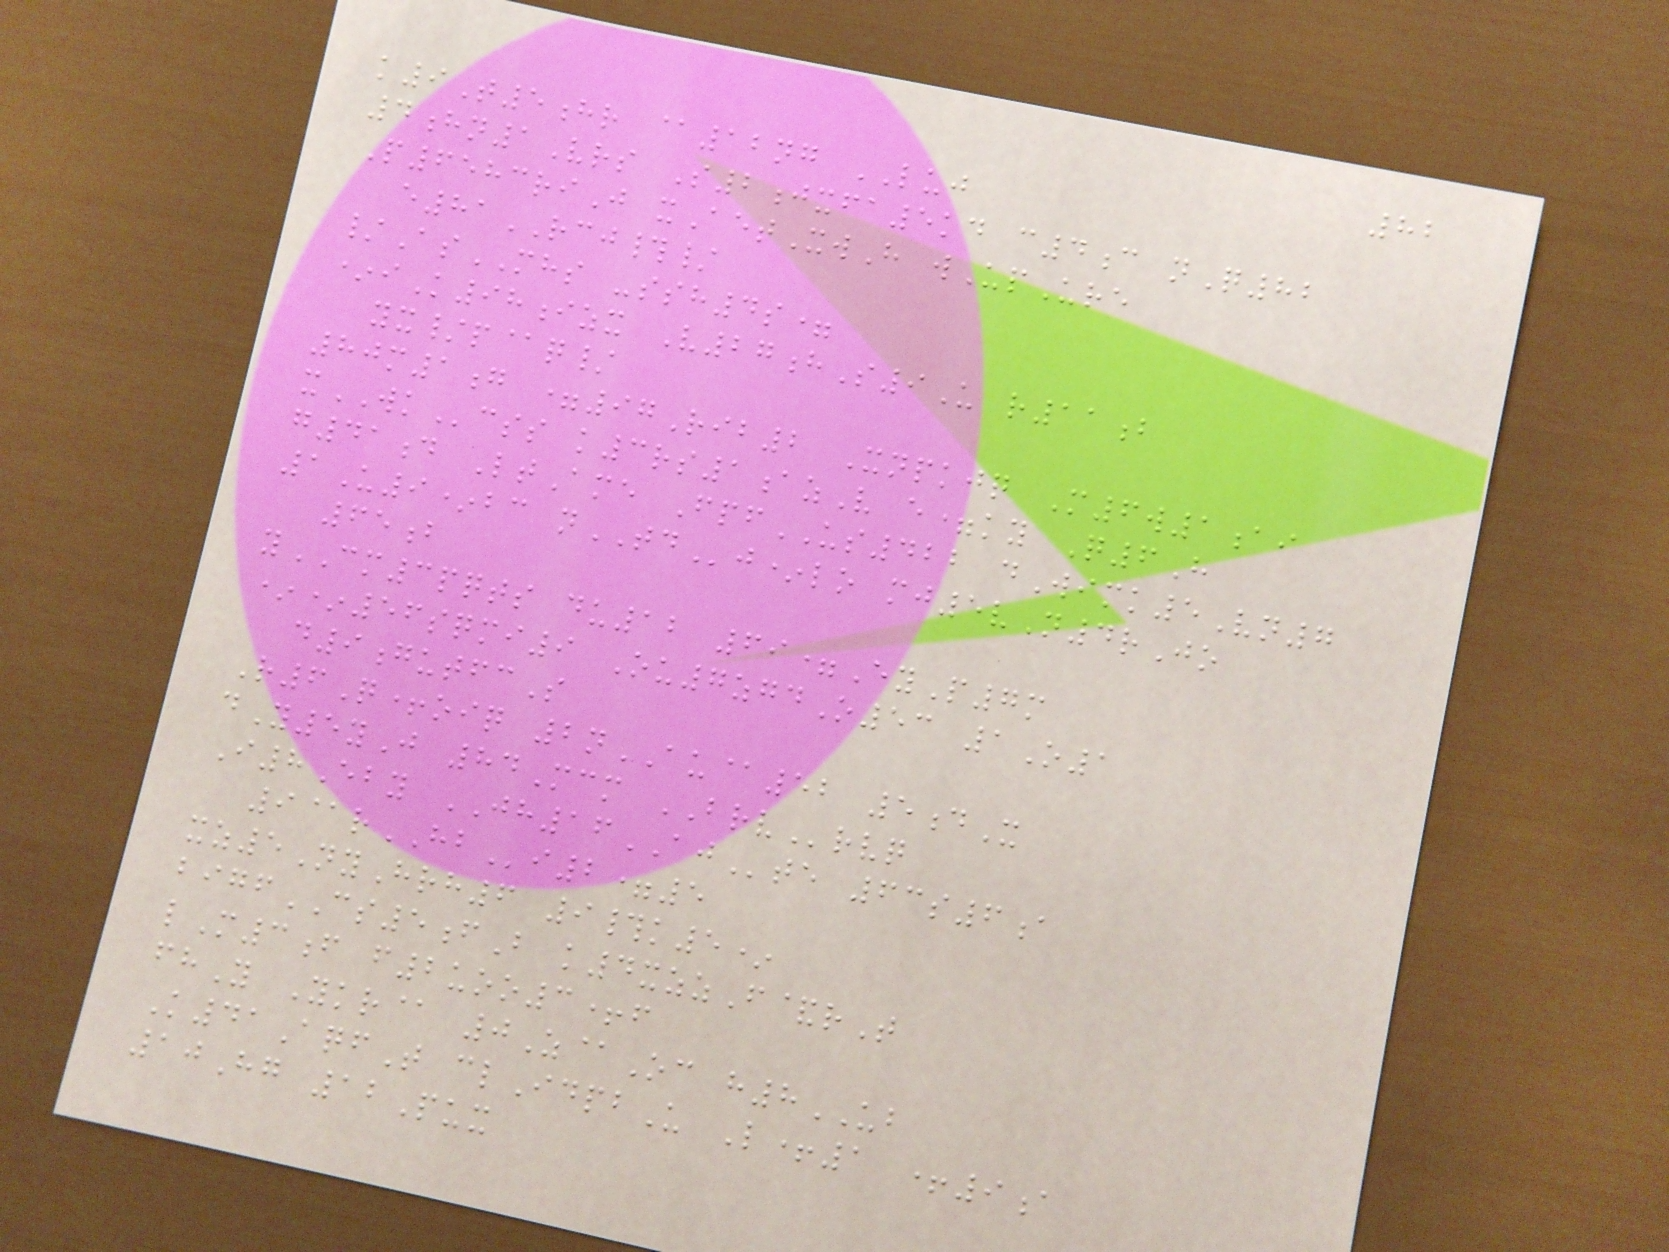82
k9T5hr @12ng LUJ
4hn1Vrs S2jxfa5kd c4c nQ82
P6583riJ xAetXwH wUpUre
e81RCJ#/
/AsMHS -ssh4s=
*iK98izx V27hS9U r11b
yx/p@q/
80m1g =97Rib2 Xnpkjq M6w1ai
xWKcss k3rs1azV e=ky Q6H
g41d LtAme FpfUS422 dWimk5Vn7
1U9*bc nTDj*lo mj5vN4rJo
65b
yCM3pqts du12 69=EyP7m
**56sqmi9 Ou7zgdO53 1O1
d9gutfcS
R6Q+oiq 2nAU@52 5dX
dY5yJ 84Mcm BRVrvq
I8Eby JH16AJte 63s6a
9@rHBi2=5
xz5NyHrh6 9#k5*
bigfCS5fB k4xzzF&rT
lM3f f2uoo3+f
fhY Ykr@ 0Z@Oc h8UB
K41AqfT clIdpbU L+1 +9a
10Hg 12Pux
